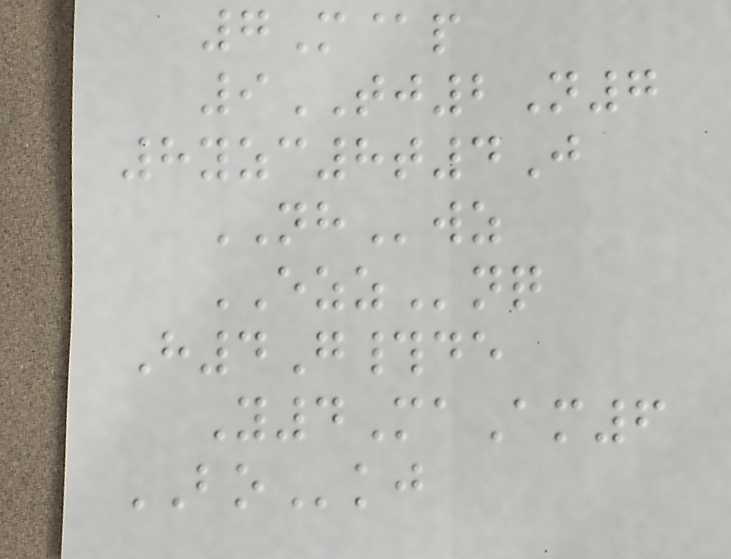7M@p
9TJ2N7
8yzc8t4J
NHwz
EZZnq
H4G#de
Y4MaAm6
BOkj
